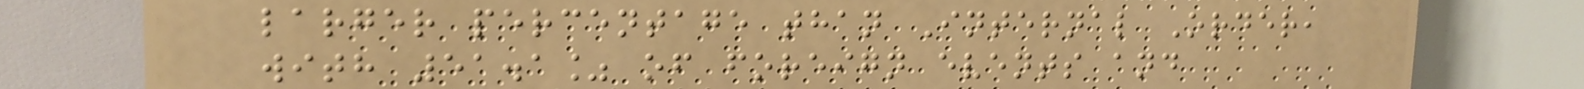larger percentage than Internal Order,
with 51.1% of foreign events and
